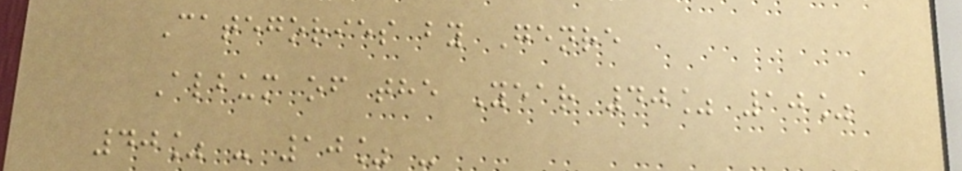Categories by Genre
Album of the Year 40% 10%
40% - 10% -
